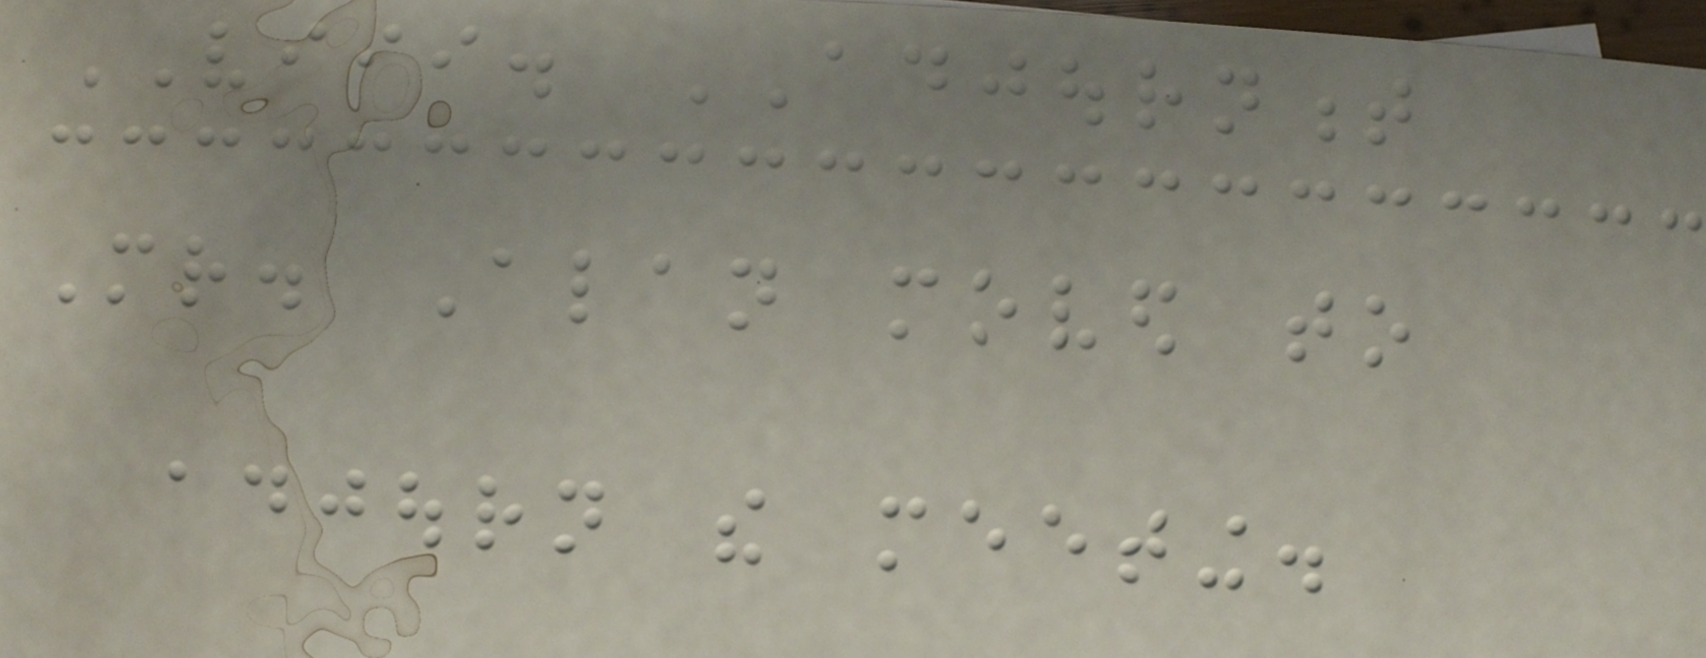VIII. ADJOURNMENT
Mr. Alan moved to
adjourn the meeting.
